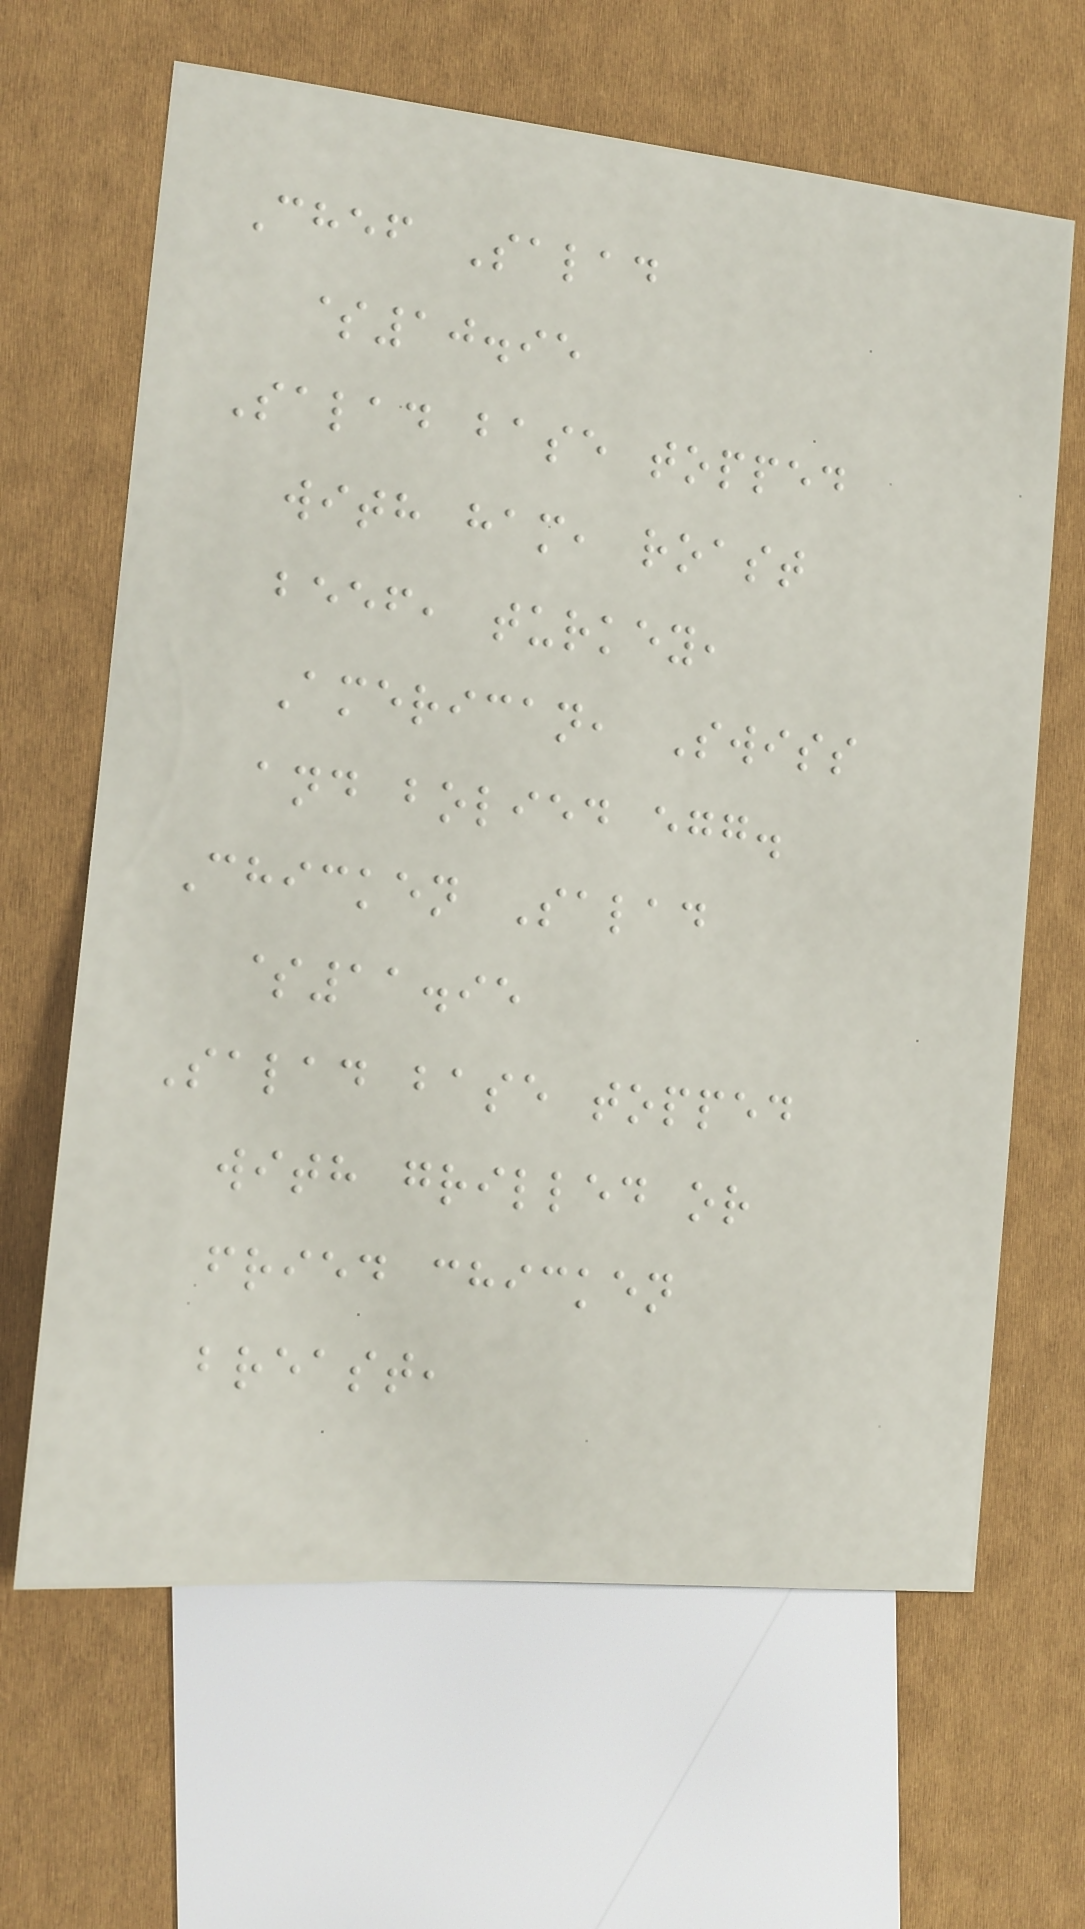Chef Salad
$10.95
Salad base topped
with ham, roast
beef, turkey,
American, Swiss
and bolied egg.
Chicken Salad
$11.95
Salad base topped
with grilled or
fried chicken
breast,
